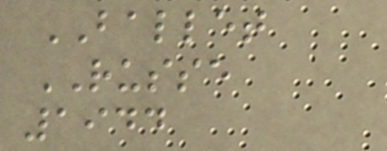BALLET
RUSSE
1944
